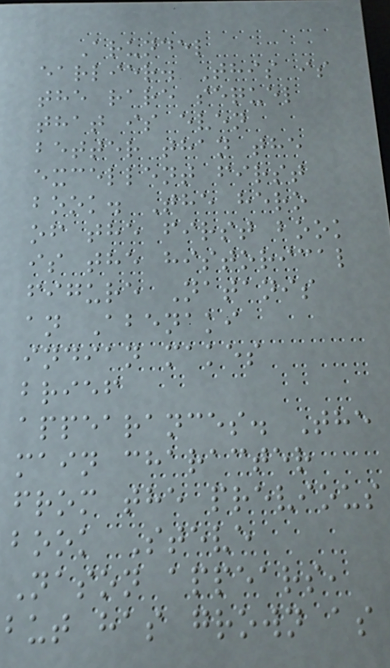Arundel
earlier. This is
the rare sequel
that is even
better than the
excellent first
book. The hero
of the first book
is the historical
figure Natanis
an Abenaki
indian makes
brief
appearances. The
main character
from the previous
book Steve
Nason appears,
but has grown as
